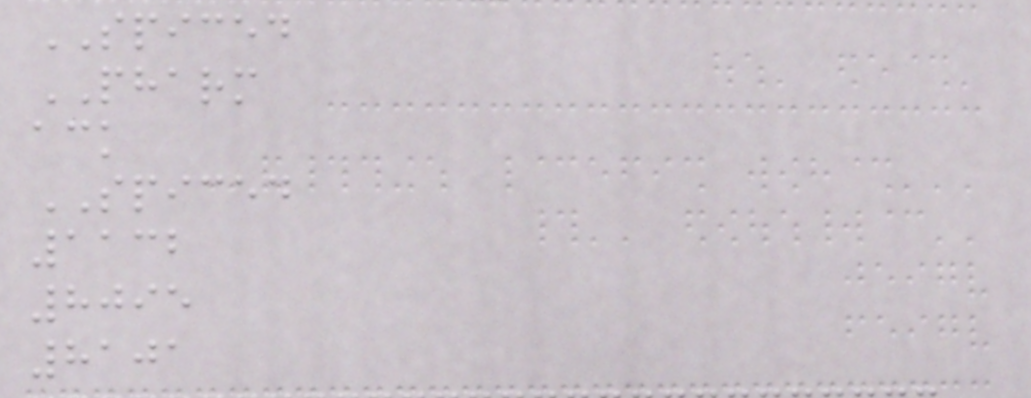SPICED
PHARM
ack
SPICED
1132
8095
8101
